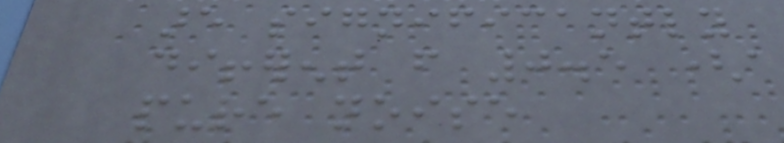are significantly
different from 0.5 (a
pure noise
